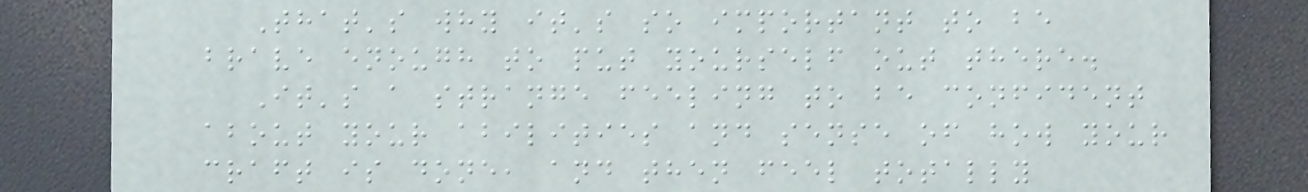That's why it's so important to be
brave enough to put yourself out there.
It's a strange feeling to be confident
about your abilities and sense of how your
craft is done, and then feel totally
